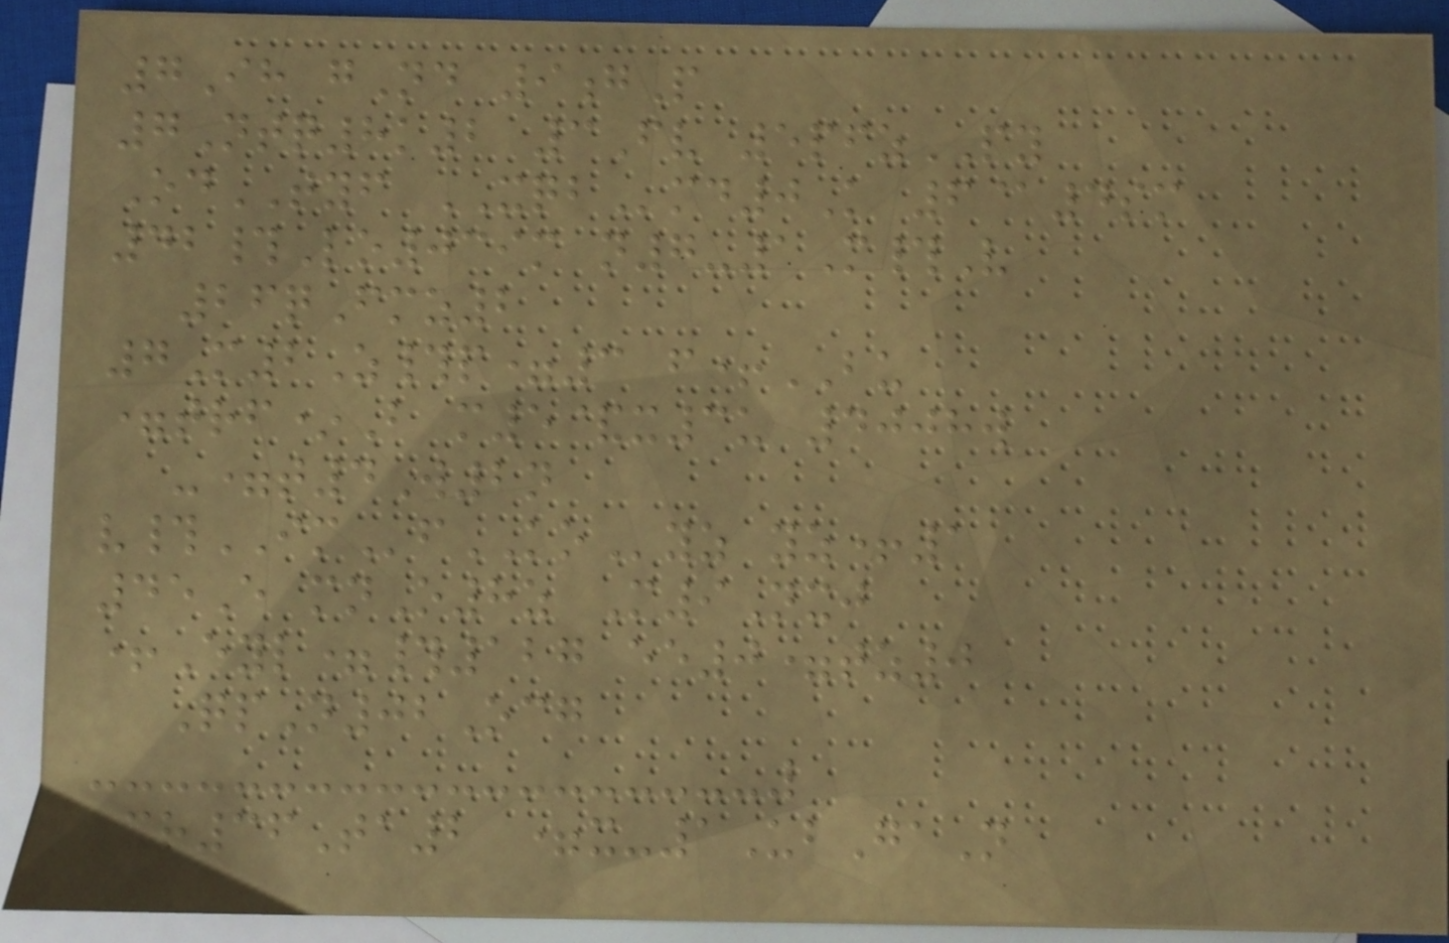7Ih gNd 9gP
7Ntq8k2 3Fv 5pfzPY
OdTYF XQBmd0K 6@4sm
42#Lo039m n7-1M#V
26qFmz2
7M2Z#p=3 f+BU
=trf*B m5&x3u 4008w
-=t4W2n
v#IMfKOyz yz+1
45E mnO8z M9Nxj
+Eyl=#127 ee0=tz0
QpN02Ocg
Xr36Ta2 =x-1UbGaN
